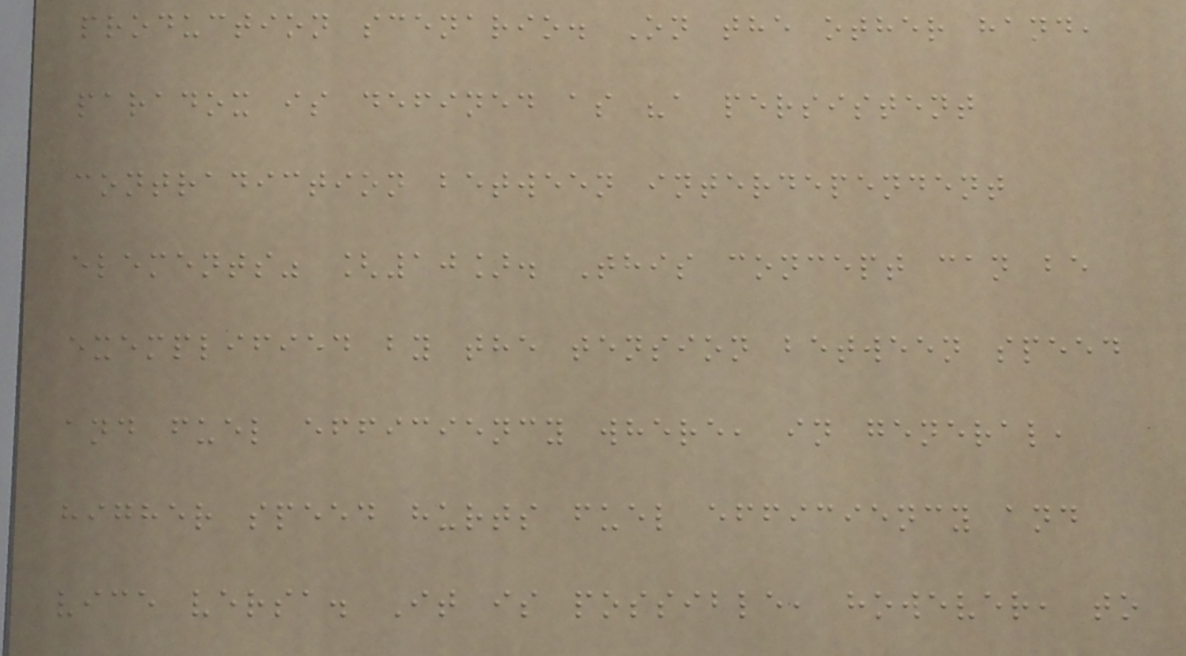production scenario. On the other hand,
paradox is defined as "a persistent
contradiction between interdependent
elements" [10]. This concept can be
exemplified by the tension between speed
and fuel efficiency where, in general,
higher speed hurts fuel efficiency and
vice versa. It is possible, however, to
